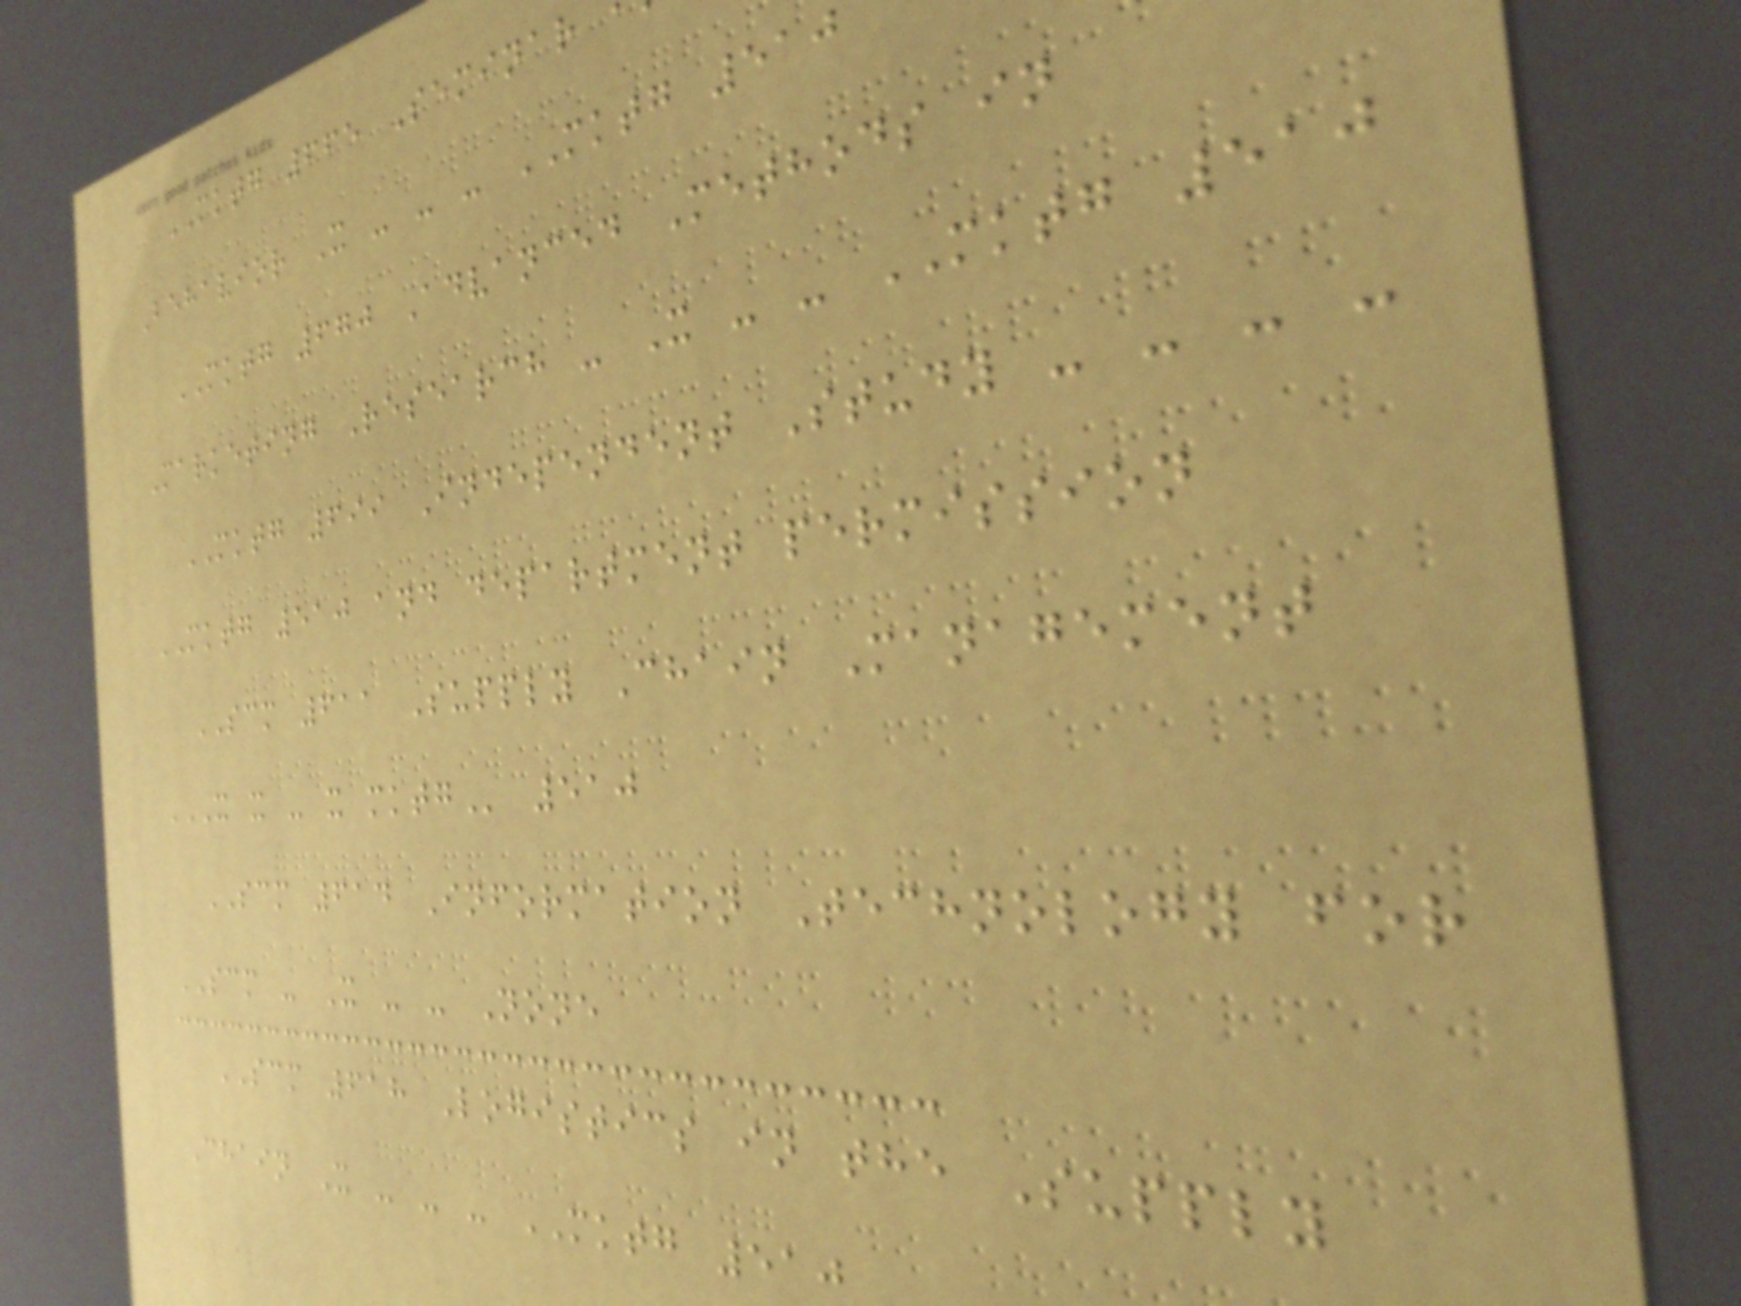MKTG 665 Seminar
Behavior X - - - MKTG 510
MKTG 670 Advanced Methods in
Marketing Research - X - - MKTG 510
MKTG 699 Independent Study - - - -
MKTG 510 and department permission
SCM 611 Supply Chain Management
X X - X MKTG 510
SCM 614 Information Technology for
SCM - X - - None
SCM 618 Logistics in the Supply
Chain X - - - MKTG 510
